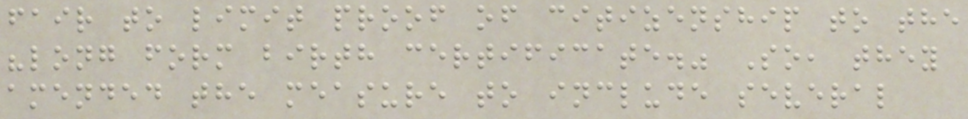fair to limit proof of citizenship to the
"long form birth certificate." So, they
amended the measure to include several
